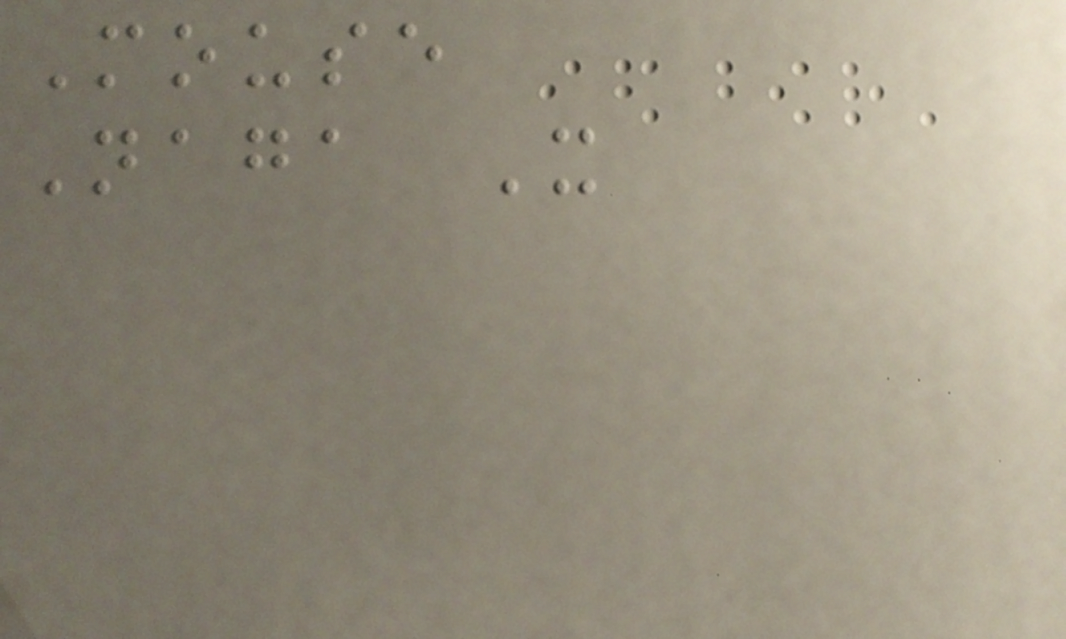Mouse
Naga X
